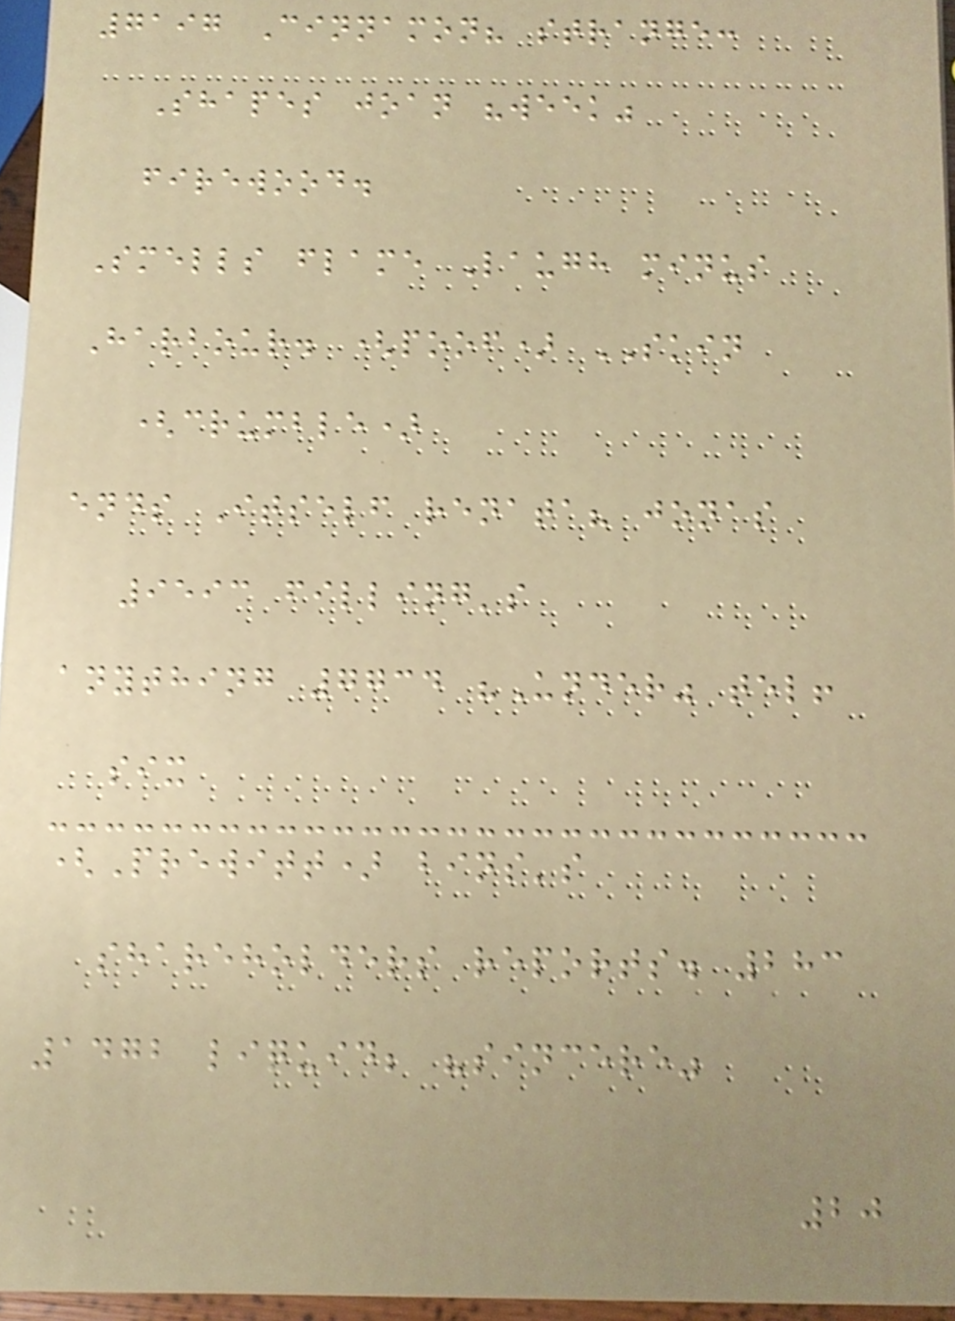7197 Cinnamon? strange:
Shapes joan "week"
firewood.
Smells flame Laugh minus
Harbour. (poof) SKIN
(crumble)
ends Itself renata? jonas
9593 filling's
anything 7734 "Under" tel!
six
(Prewitt) bins's
shareholders reports. 283
1472 liquid; "sincere"
20
